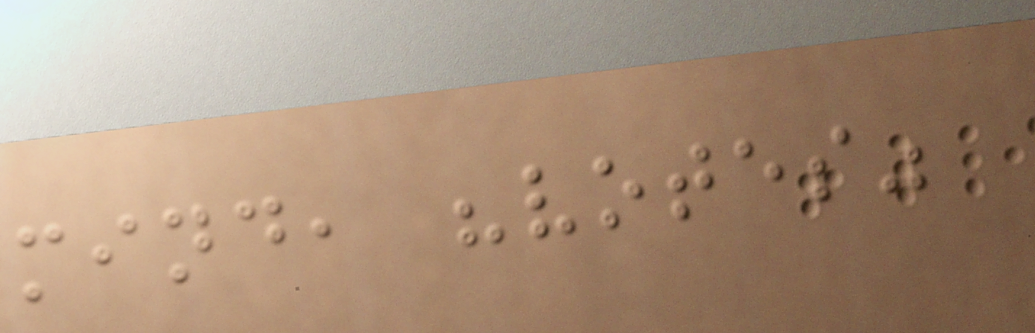mind, "votes"
